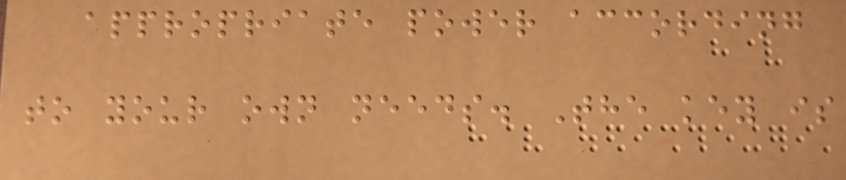appropriate power according
to your own needs. The key is
